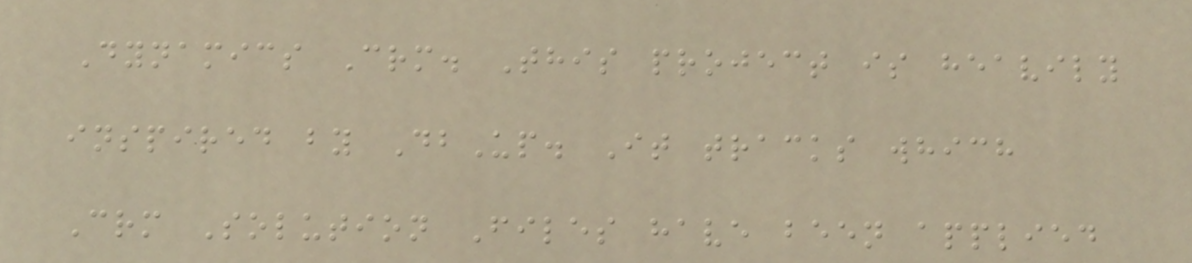Dynamics Crm. This project is heavily
inspired by DbUp. It tracks which
Crm Solution Files have been applied
